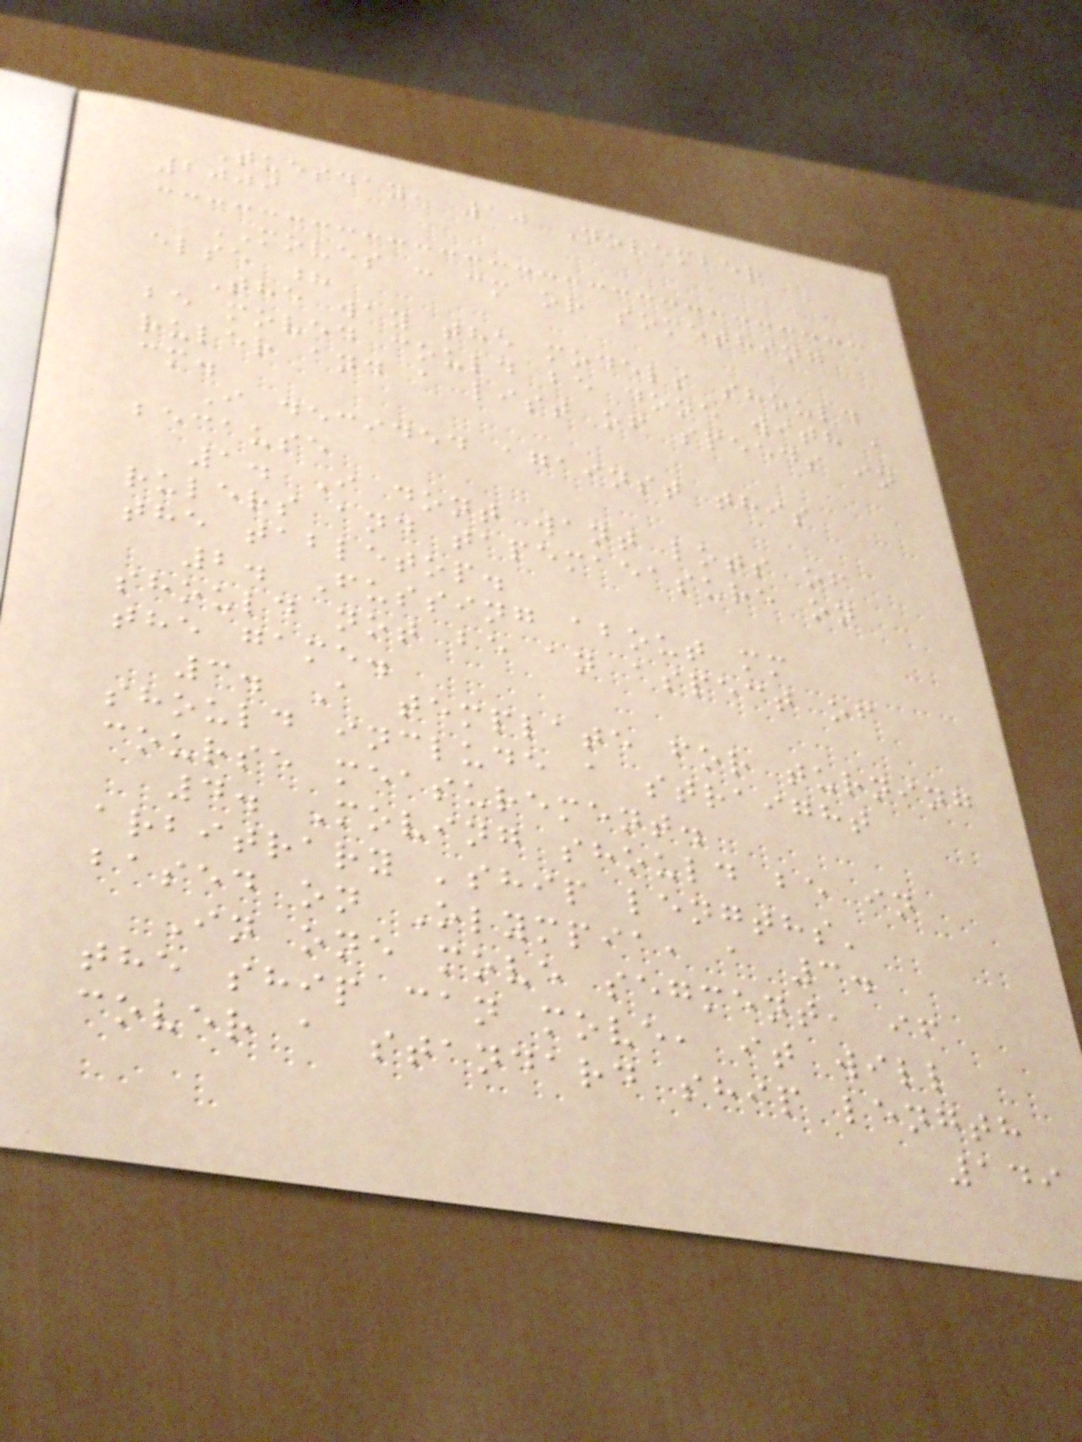Tuesday, 10 November
2009
MOVES : cm or something
else ?
The way the models should
be moved could be done with a
ruler and a list of speeds in
cm.
I decided against this
because
1. I dont want lots of
rulers and tapemaeasure on
the tabletop.
2. Fussing about mm
should not be an aspect of
the game.
3. A template for turning
should include a straight
course measurement.
4. Moving should be in
arbitrary 'ship lengths'
based on Olympia, a 3.
In one move segment, if
the ship can move, it will
cover a standard ship length
149
